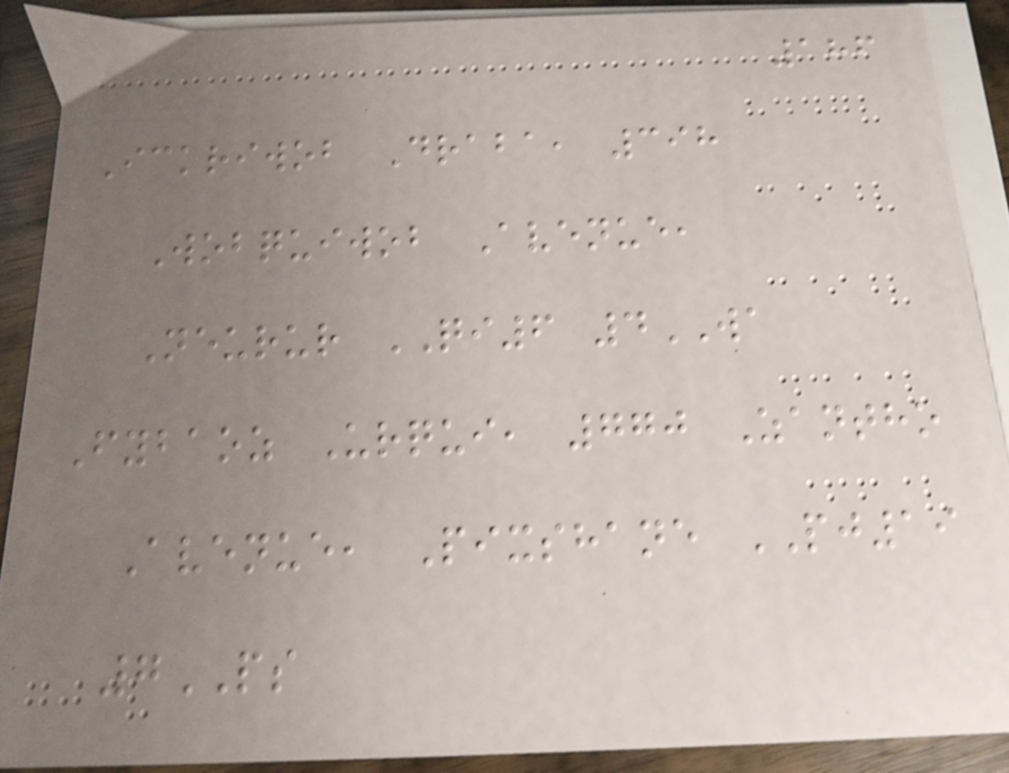186
Ickriwob Draba, 398
Wobquiwob Avenue,
Neurur QI6 4WA
Fybaoz Urqui, 770 Zantho
Avenue, Pixshane PJ19
7PS
